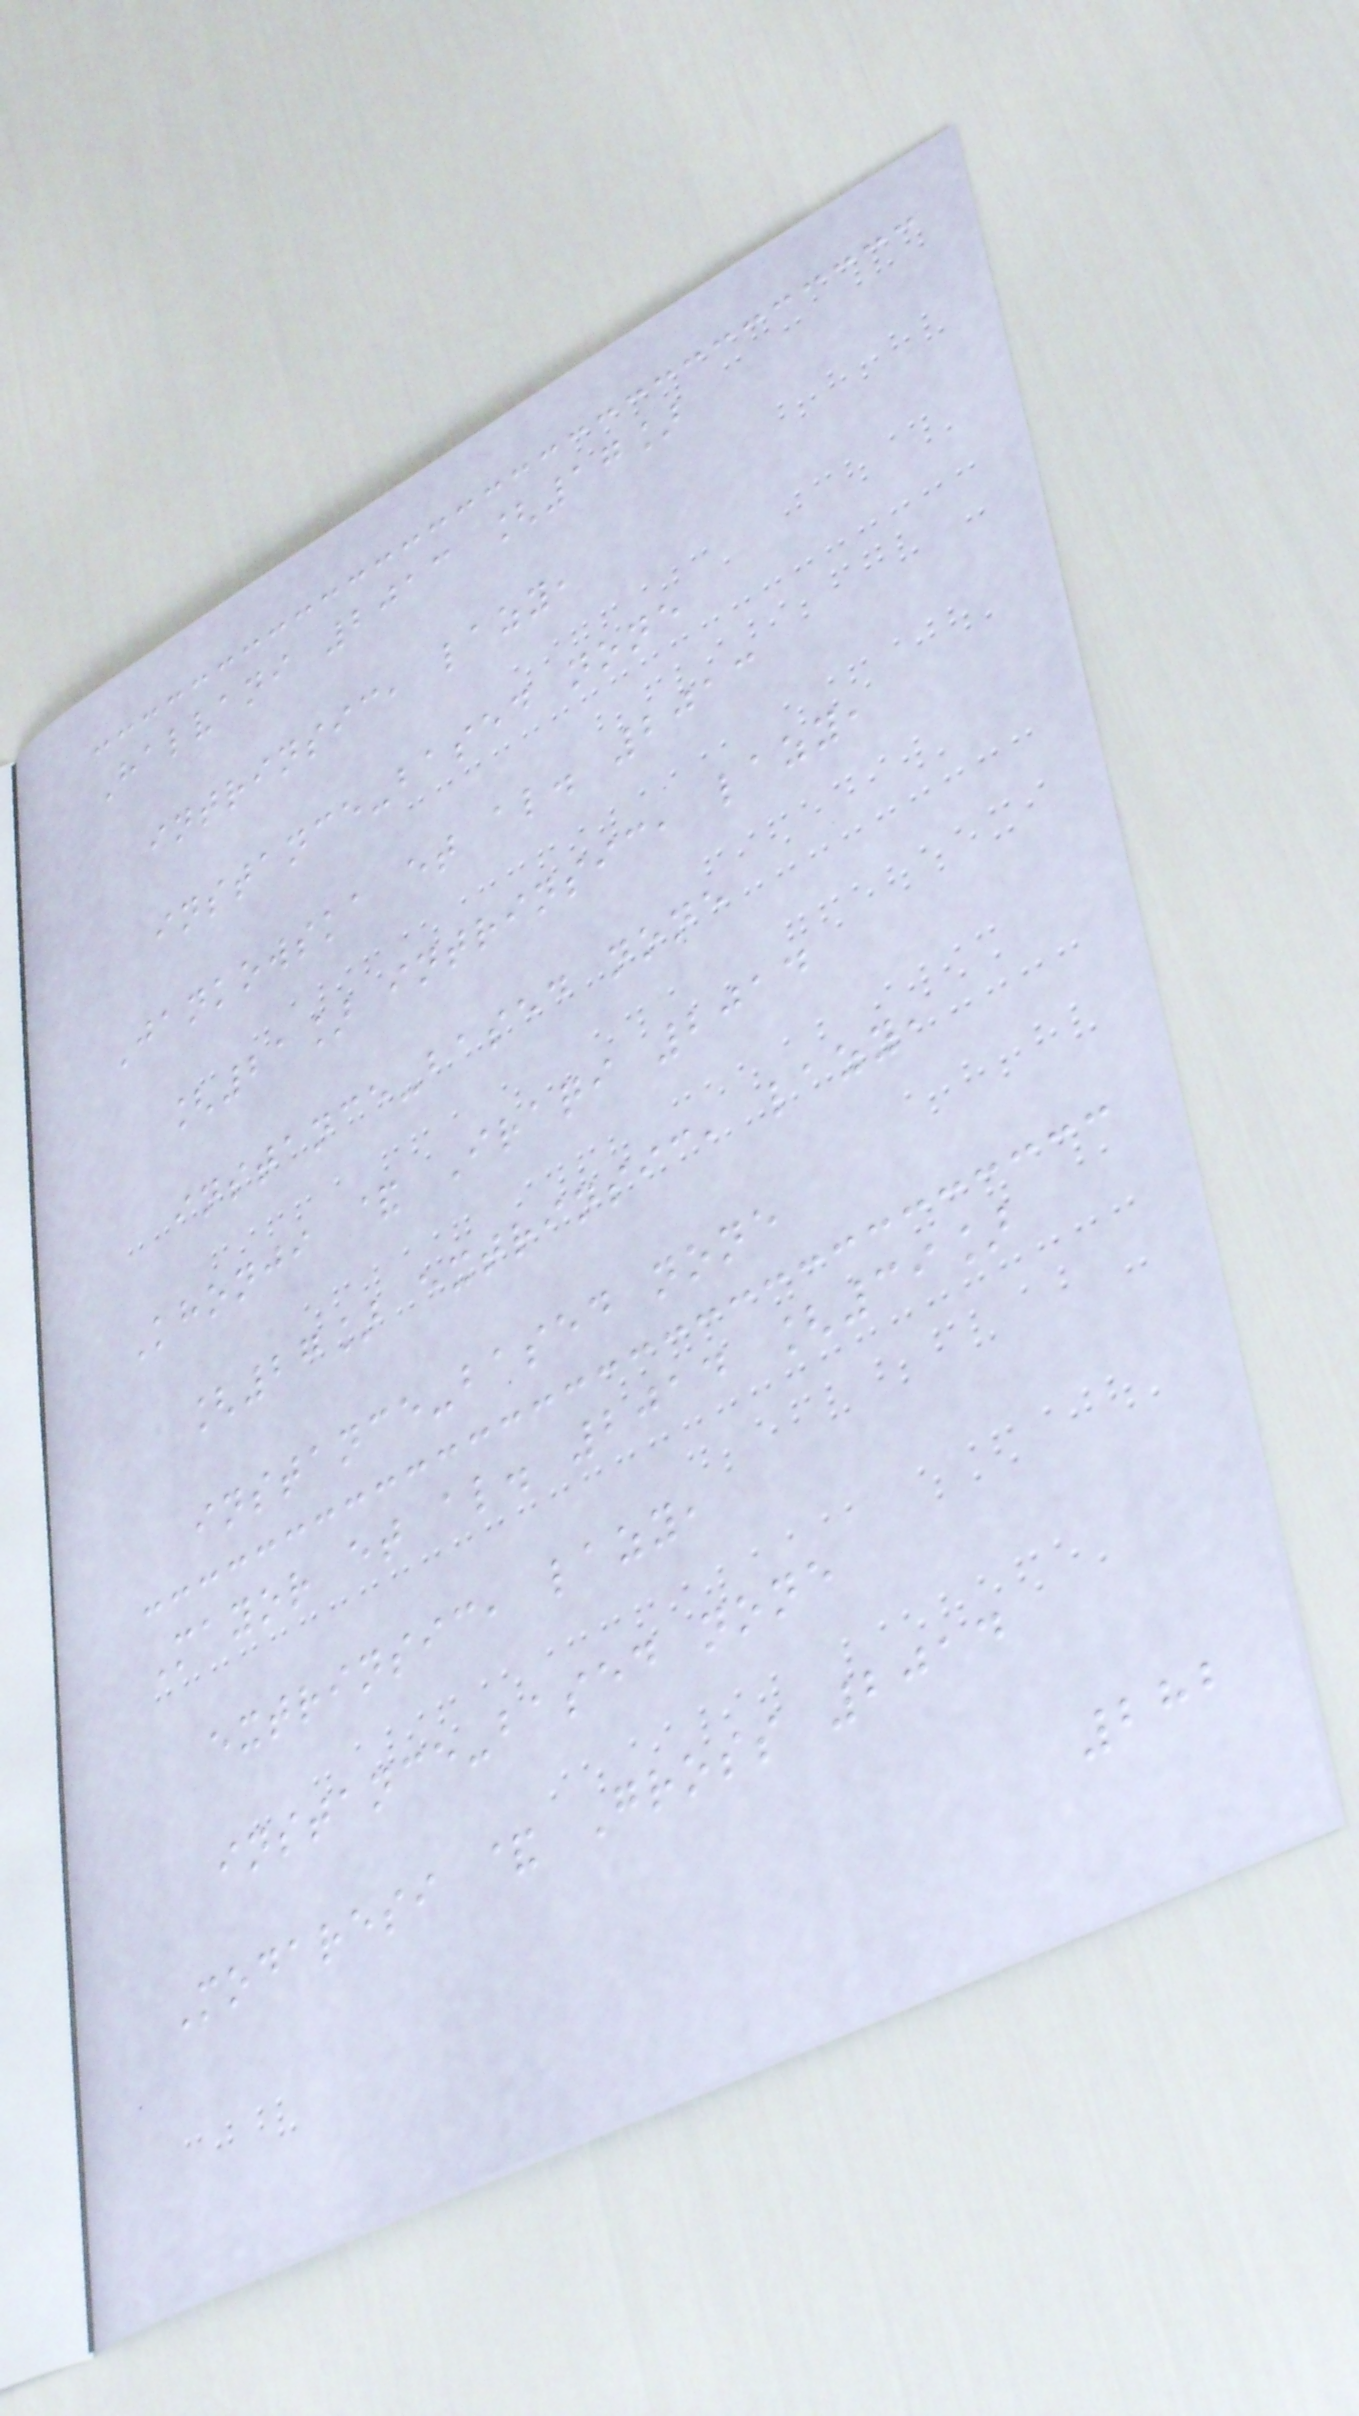Halvani 2013 [17]
intrinsic, lazy,
instance-based none
Jankowska et al. 2013
[21] intrinsic, lazy,
instance-based none
Khonji & Iraqi 2014
[27] extrinsic, lazy,
instance-based none
Mayor et al. 2014 [39]
extrinsic, lazy,
instance-based none
Modaresi & Gross 2014
282
